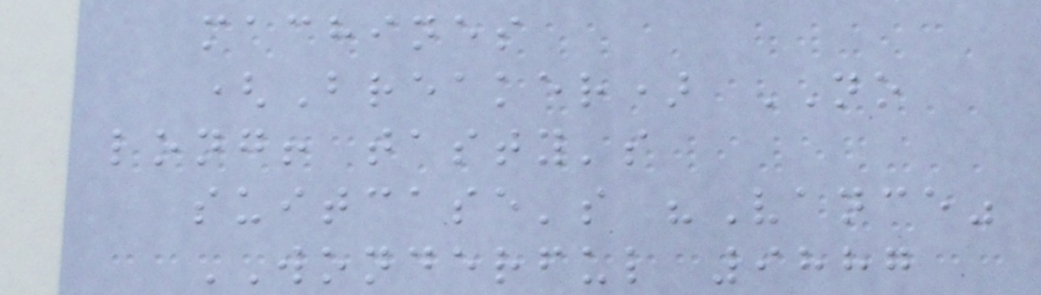machines
(Breaker) NO
long! tasty's
suitcase's "Vance"
WONDERFUL 9887
